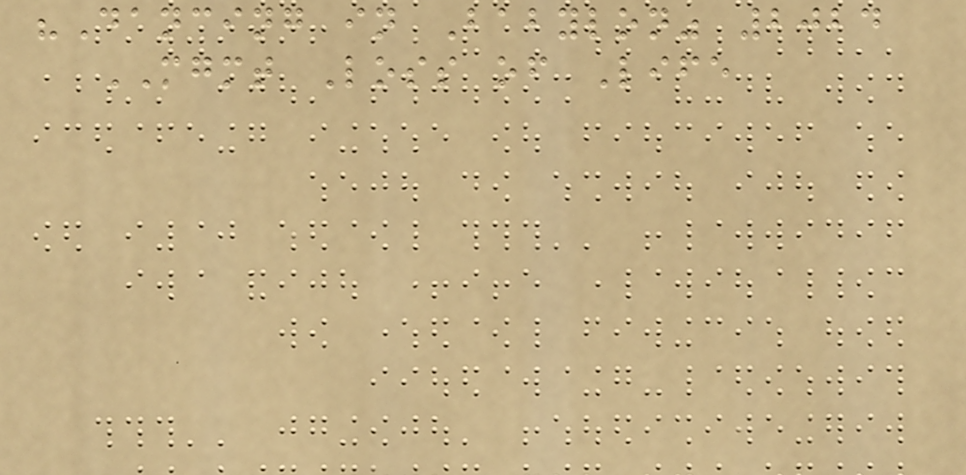"Dancing in Babylon" 2024
MGMT Loss of Life
